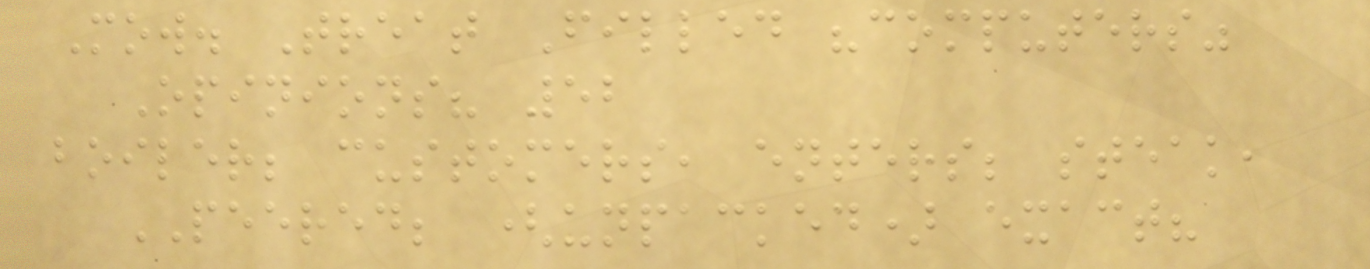Mow. Treat Filled "computers"
Opinions? 52
boiler; customers, enters; steak,
PEERED; (unpacked) exact?
